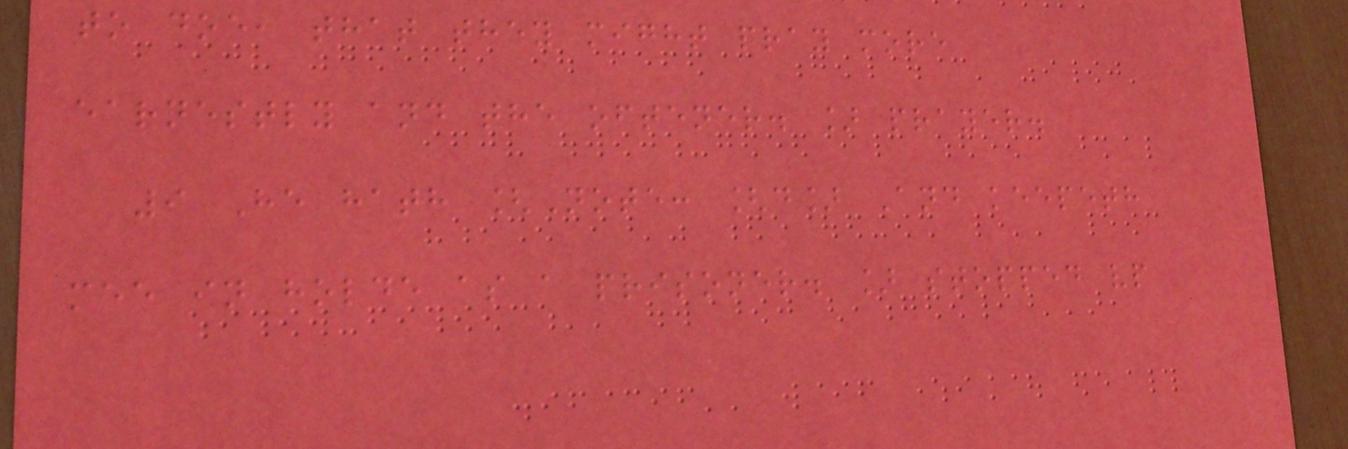to doe, that they might pray more
earnestly and the oftener. ] prayer.
9 He hath [Note: [d] And keepeth
mee in holde as a prisoner. ] stopped vp
